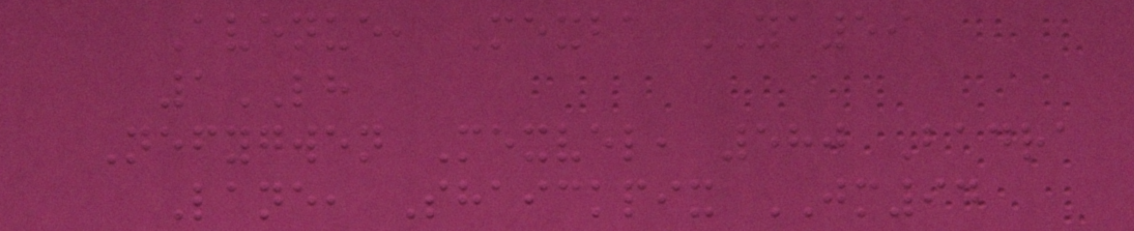Avenue, Mexba YA59
1LH
Nefygwen Mexvel, 580 Badra
Lane, Shaickpix JM94
